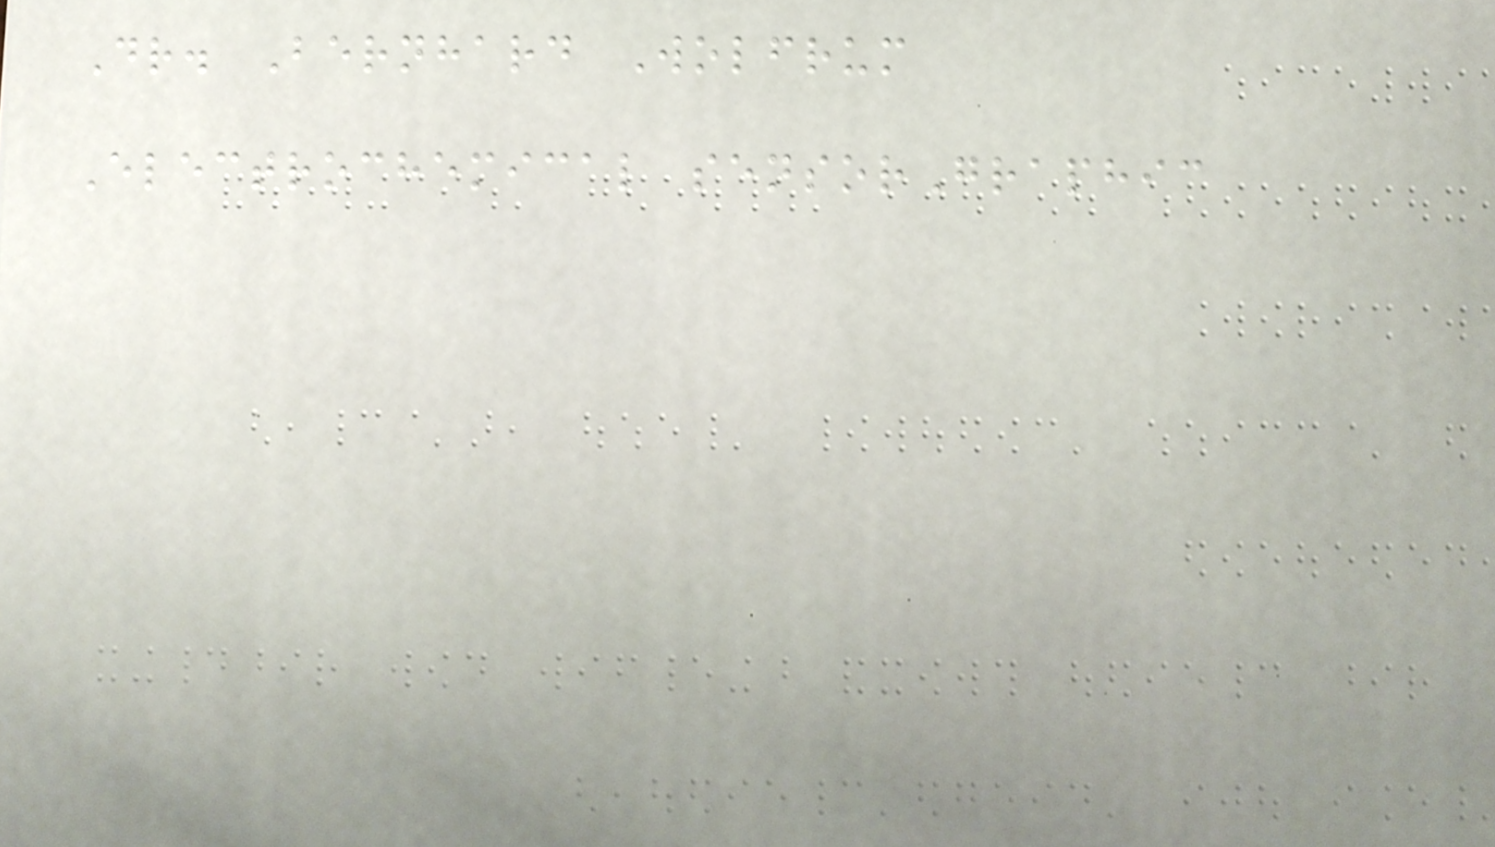Dr. Bernhard Wolfrum
Electrochemical sensorGraphic
